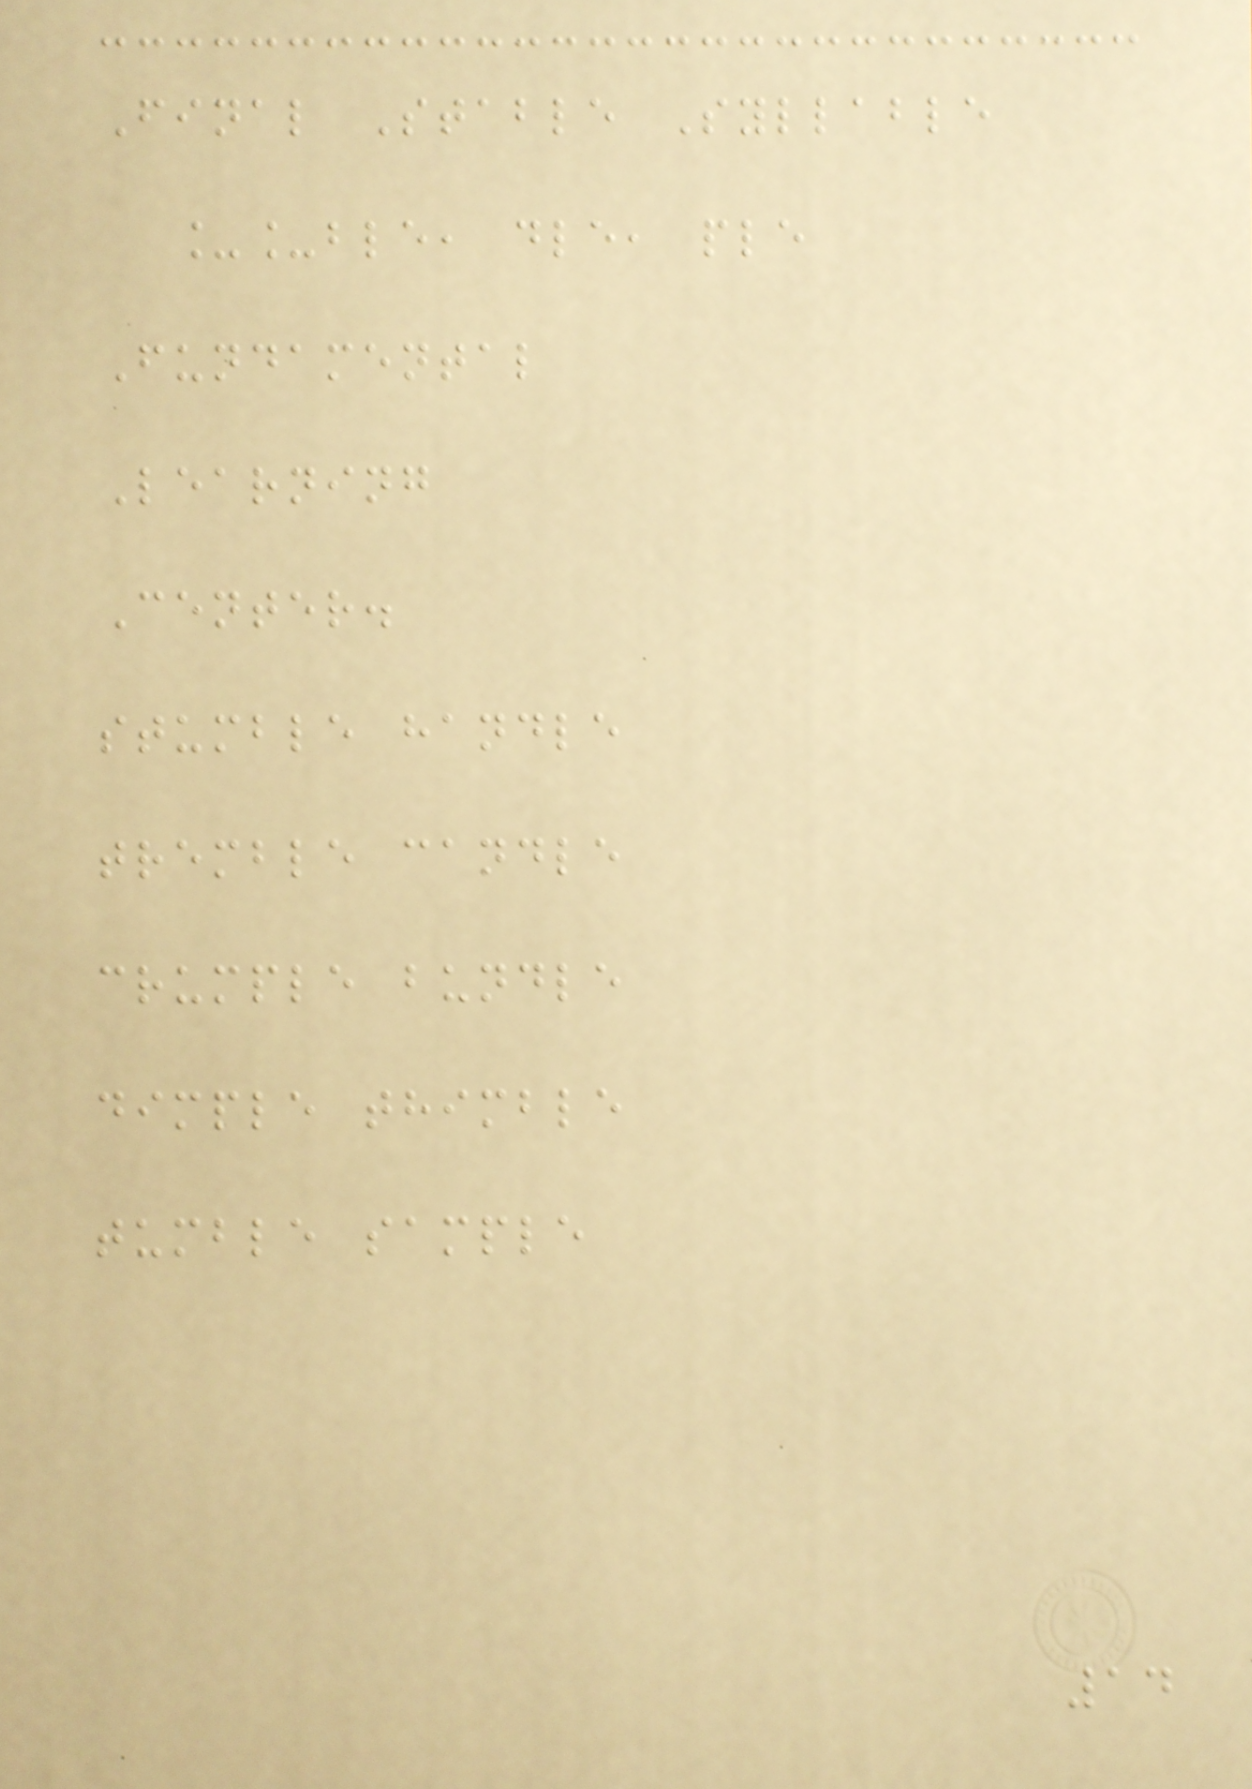Final Stable Syllable
__ble, dle, ple
Fundamental
Learning
Center.
stumble handle
tremble candle
crumple bundle
dimple thimble
tumble sample
14
